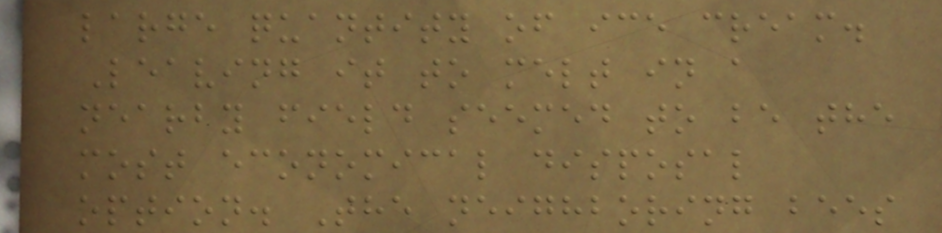large quantity of ice cream.
Leaving it to melt in a
nearby field seemed to be the
most economical disposal
option. The neighboring bees
